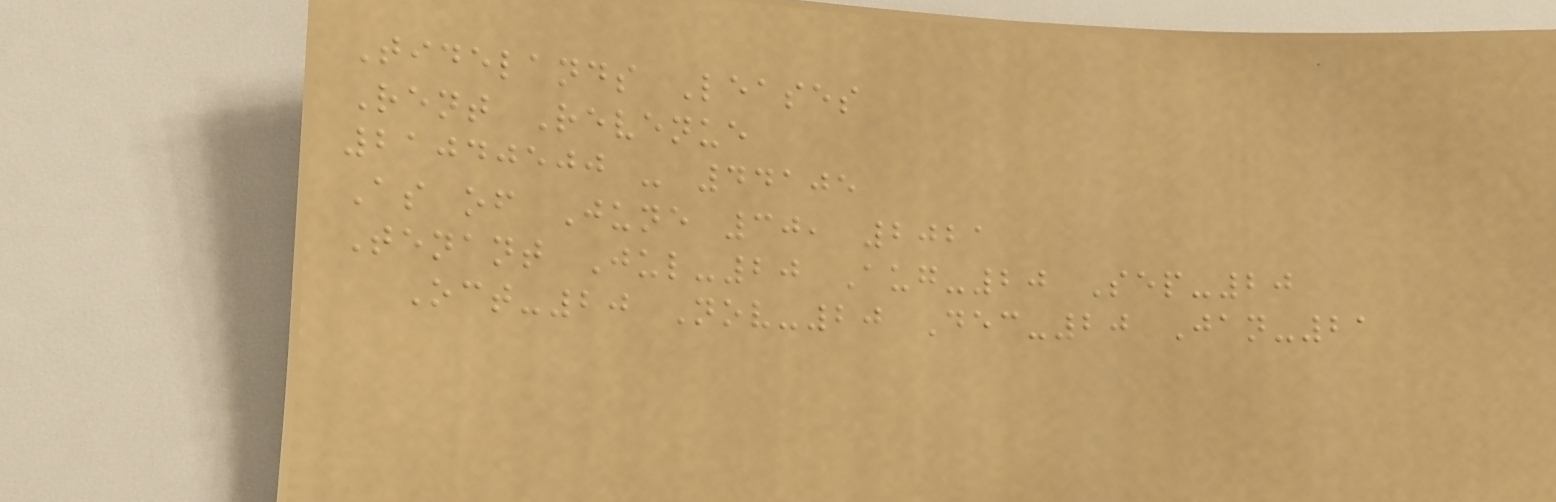Tidelands Leases
Rent Revenue
21040500 - 44105
As of June 30, 2021
Tenant Jul-20 Aug-20 Sep-20
Oct-20 Nov-20 Dec-20 Jan-21
